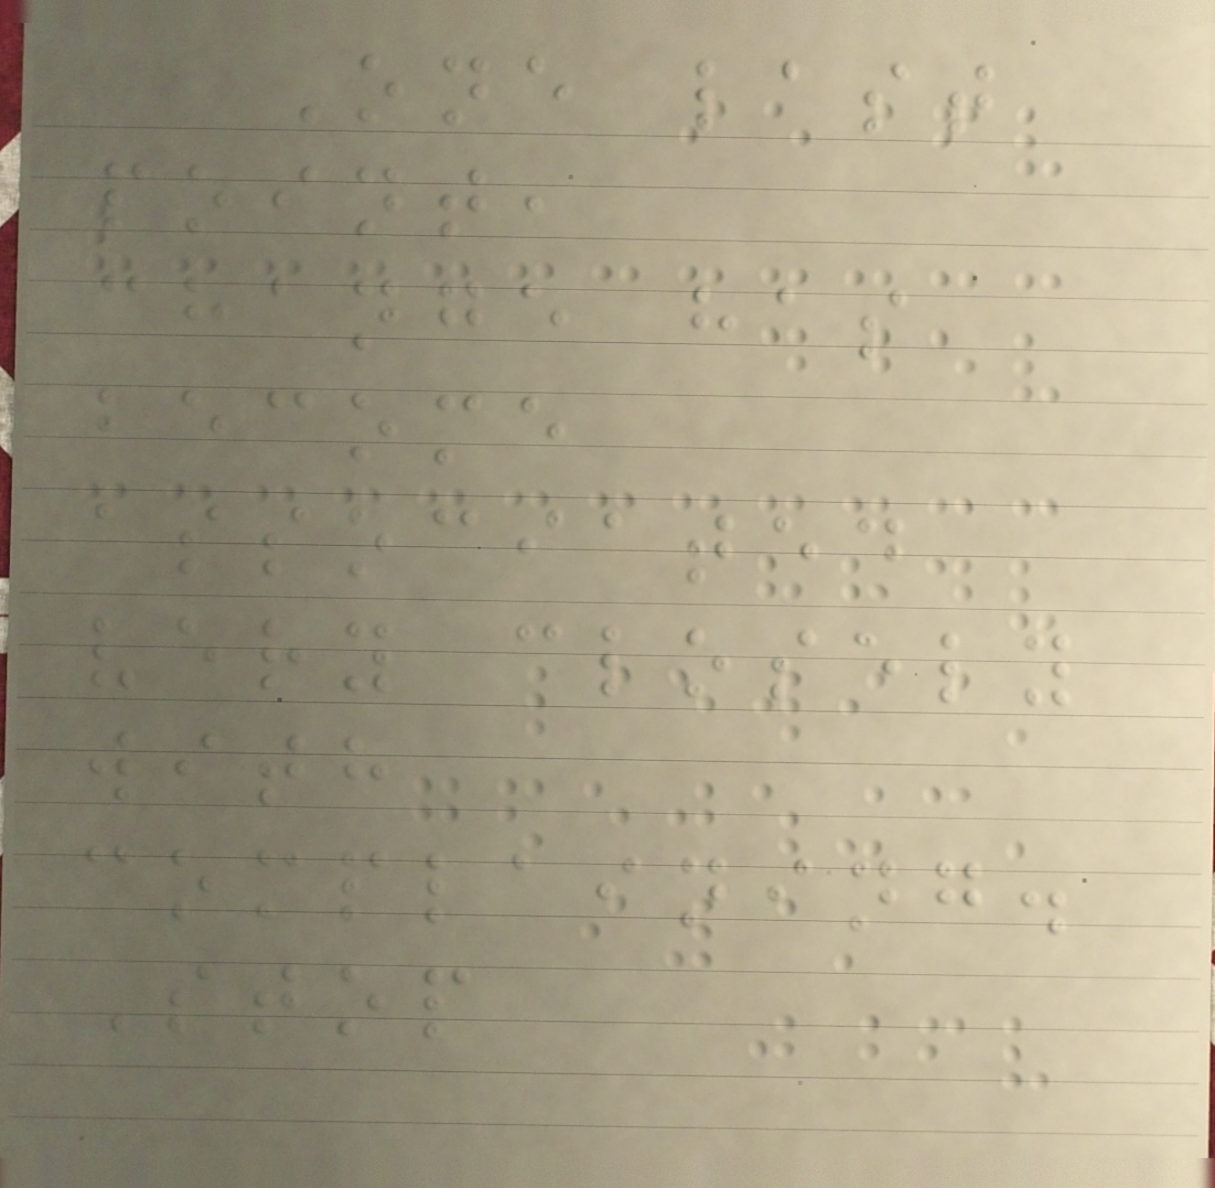One last
point,
change has
become
associated
very closely
with
complaining.
Stop
